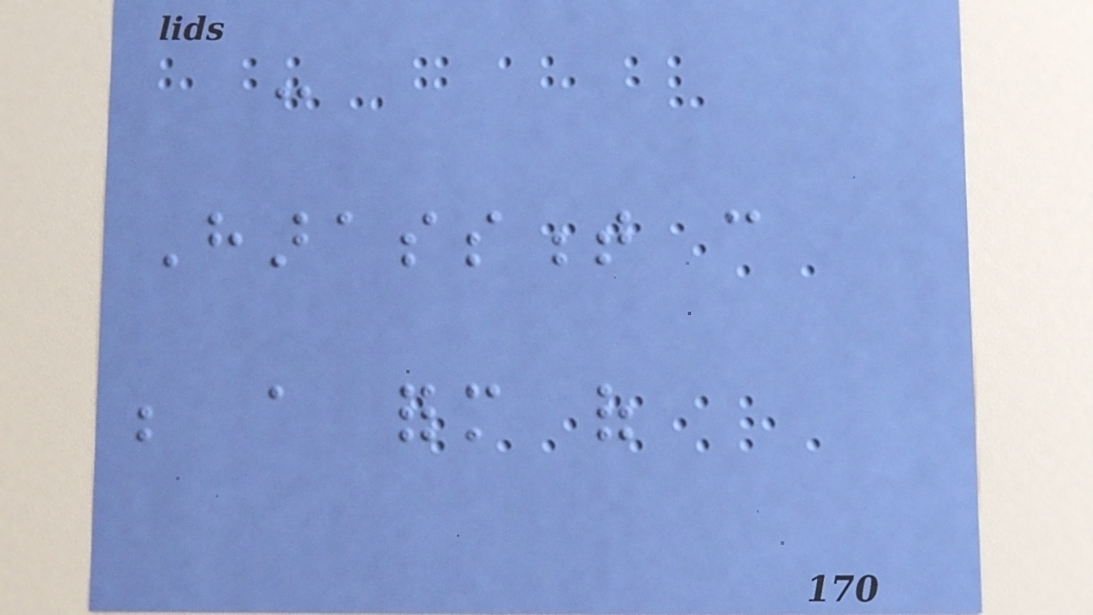-
Harassment can
be a form of
